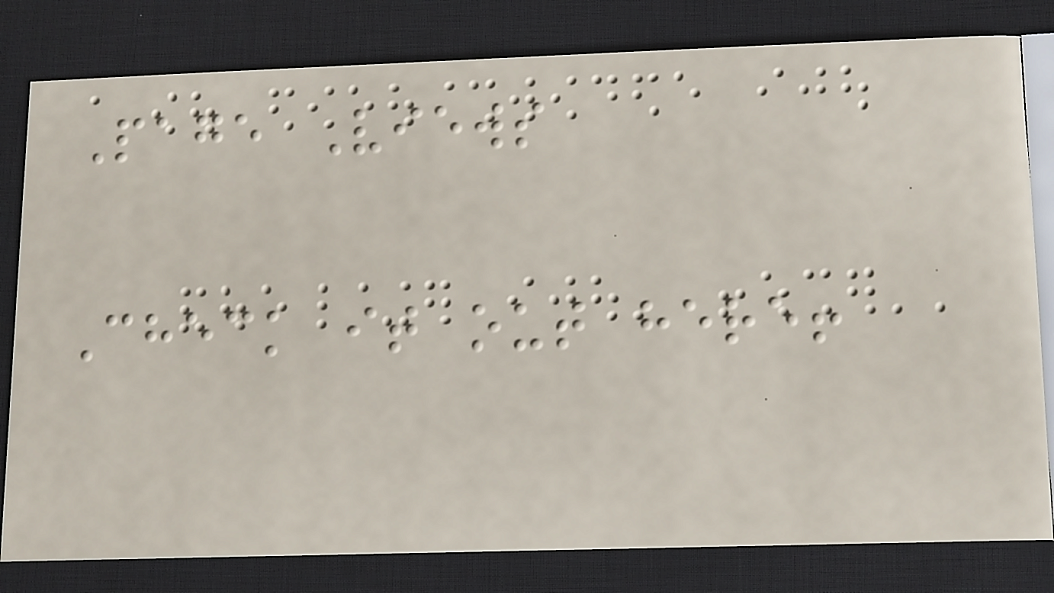Page Views
Check it out here!
